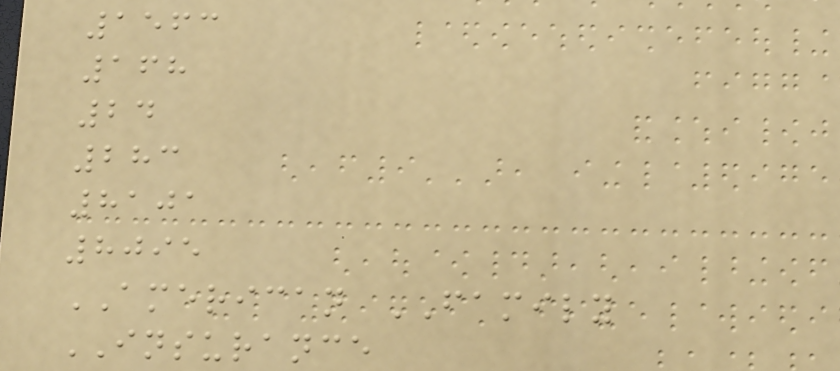1563
168
24
283
8101
8095
AMERICAN FAMILY
INSURANCE
